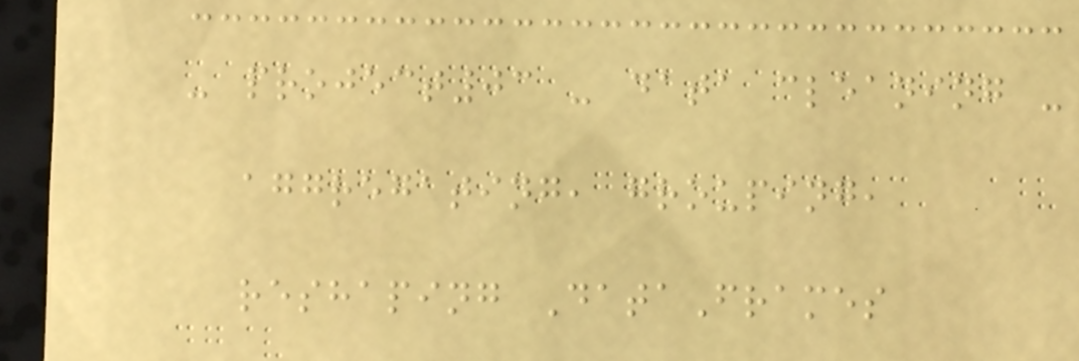- project03 - data cleaning -
aggregating, grouping,
reshaping DataFrames
